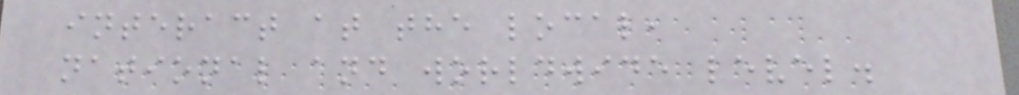interact at the local,
national and worldwide level.
